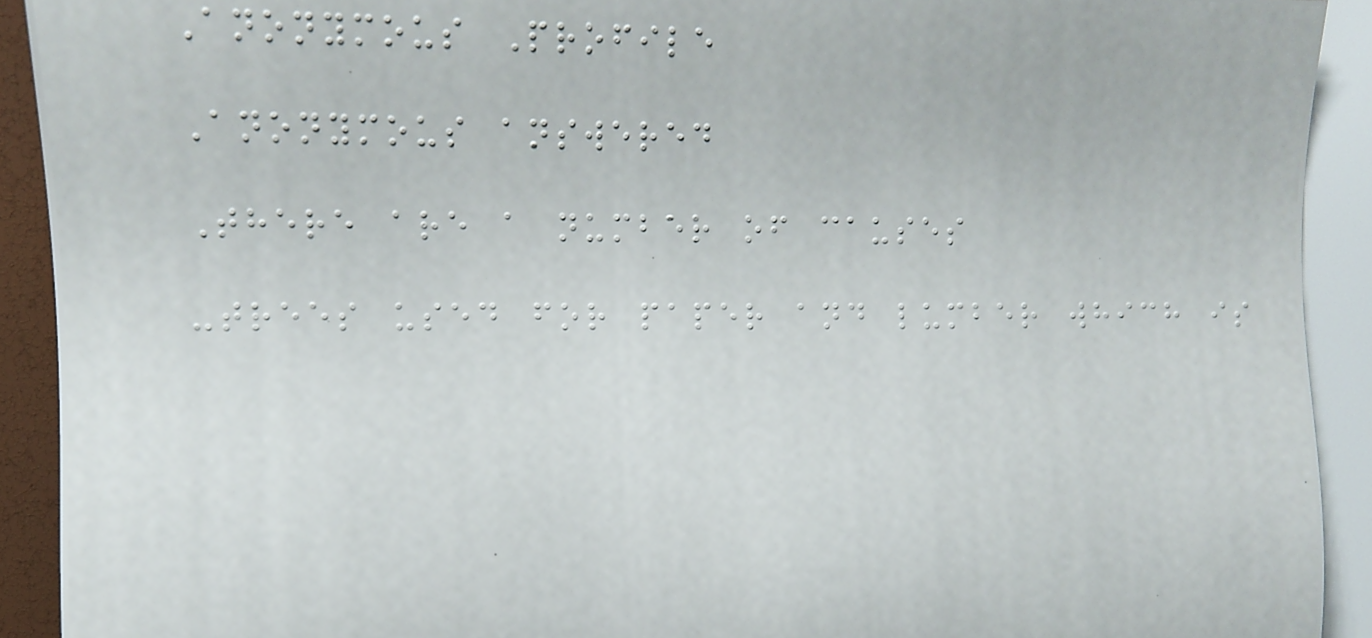Anonymous Profile
Anonymous answered
There are a number of causes
-trees used for paper and lumber which is
